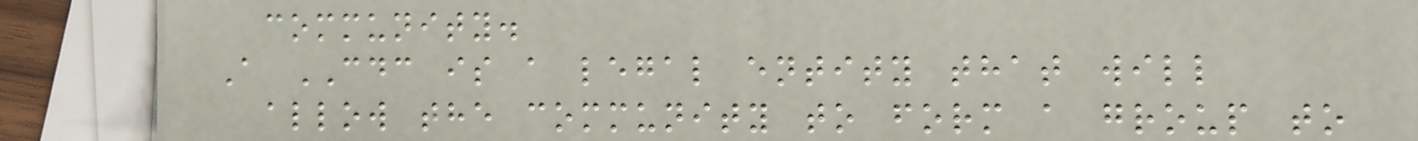community.
A CDC is a legal entity that will
allow the community to form a group to
